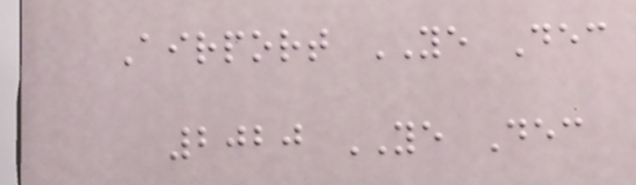Airport YE Dec
2020 YE Dec
